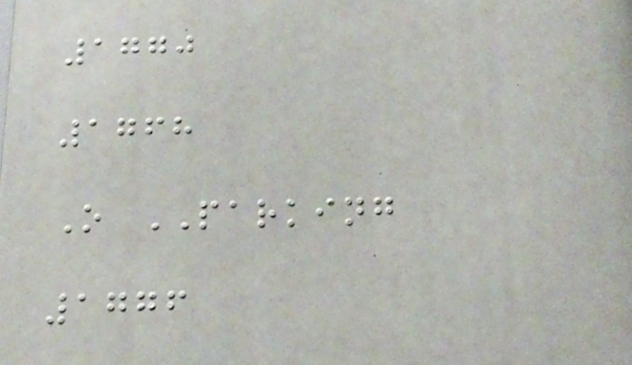1770
1768
O PARKING
1776
